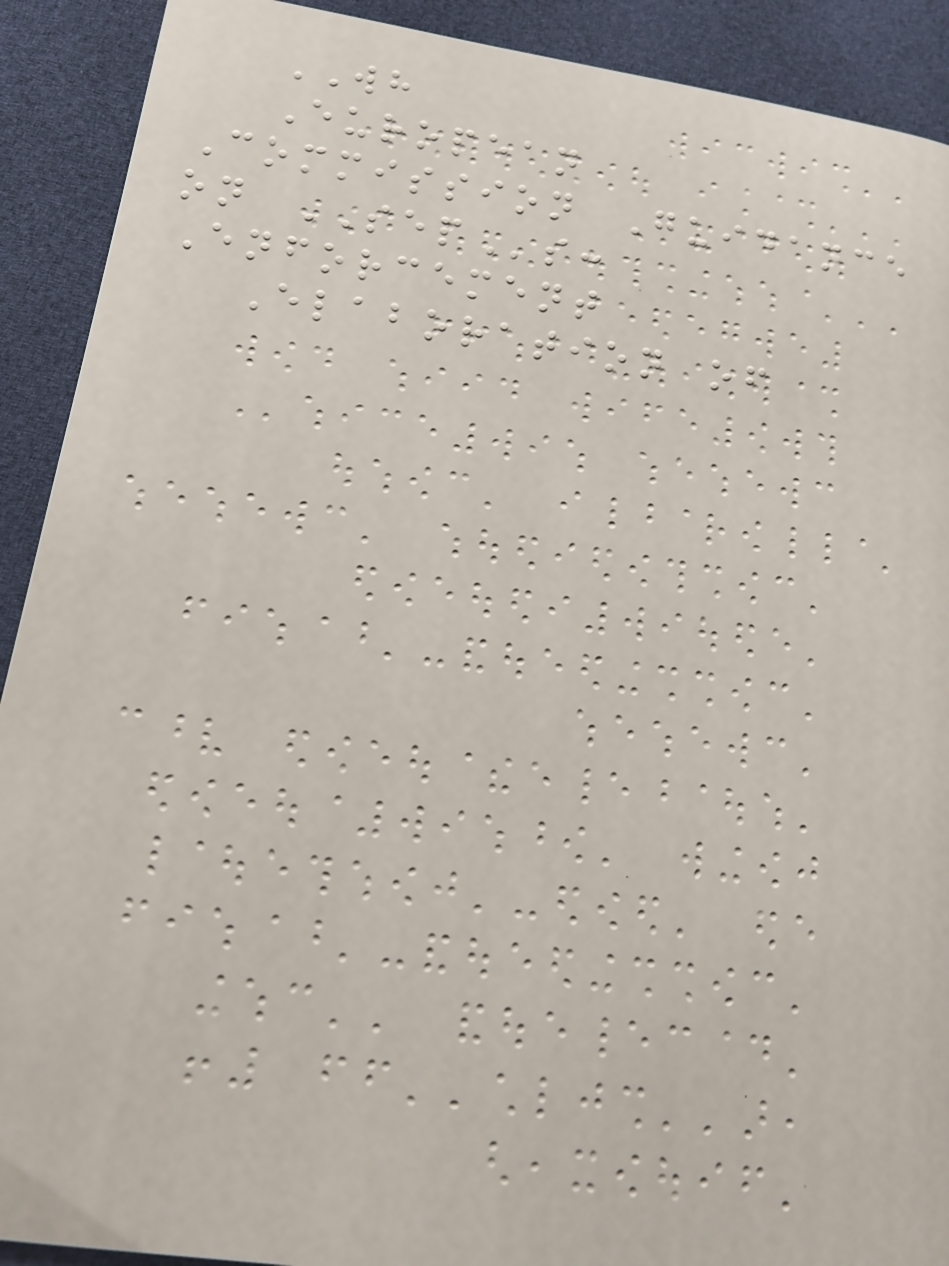WH
European
Commission Guidance
on SEPs:
Enforcement
Elaboration of
